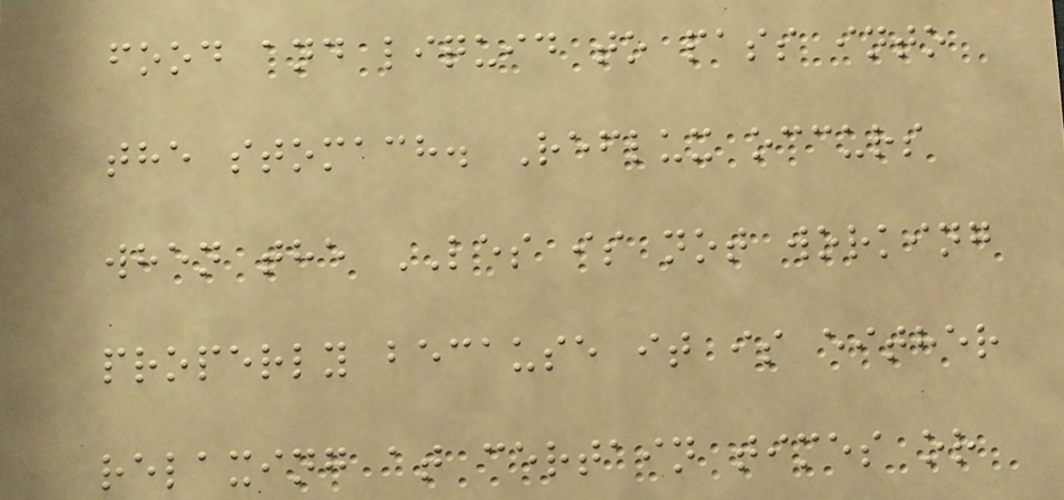food and liquid to pass into
the stomach. Reflux occurs
when the LES is not working
properly because it is either
relaxing at certain times or
